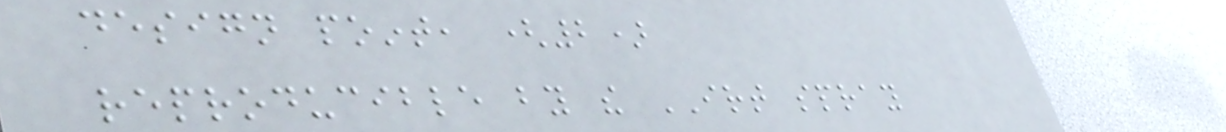design point, (2)
reproducible by the IRT spray
